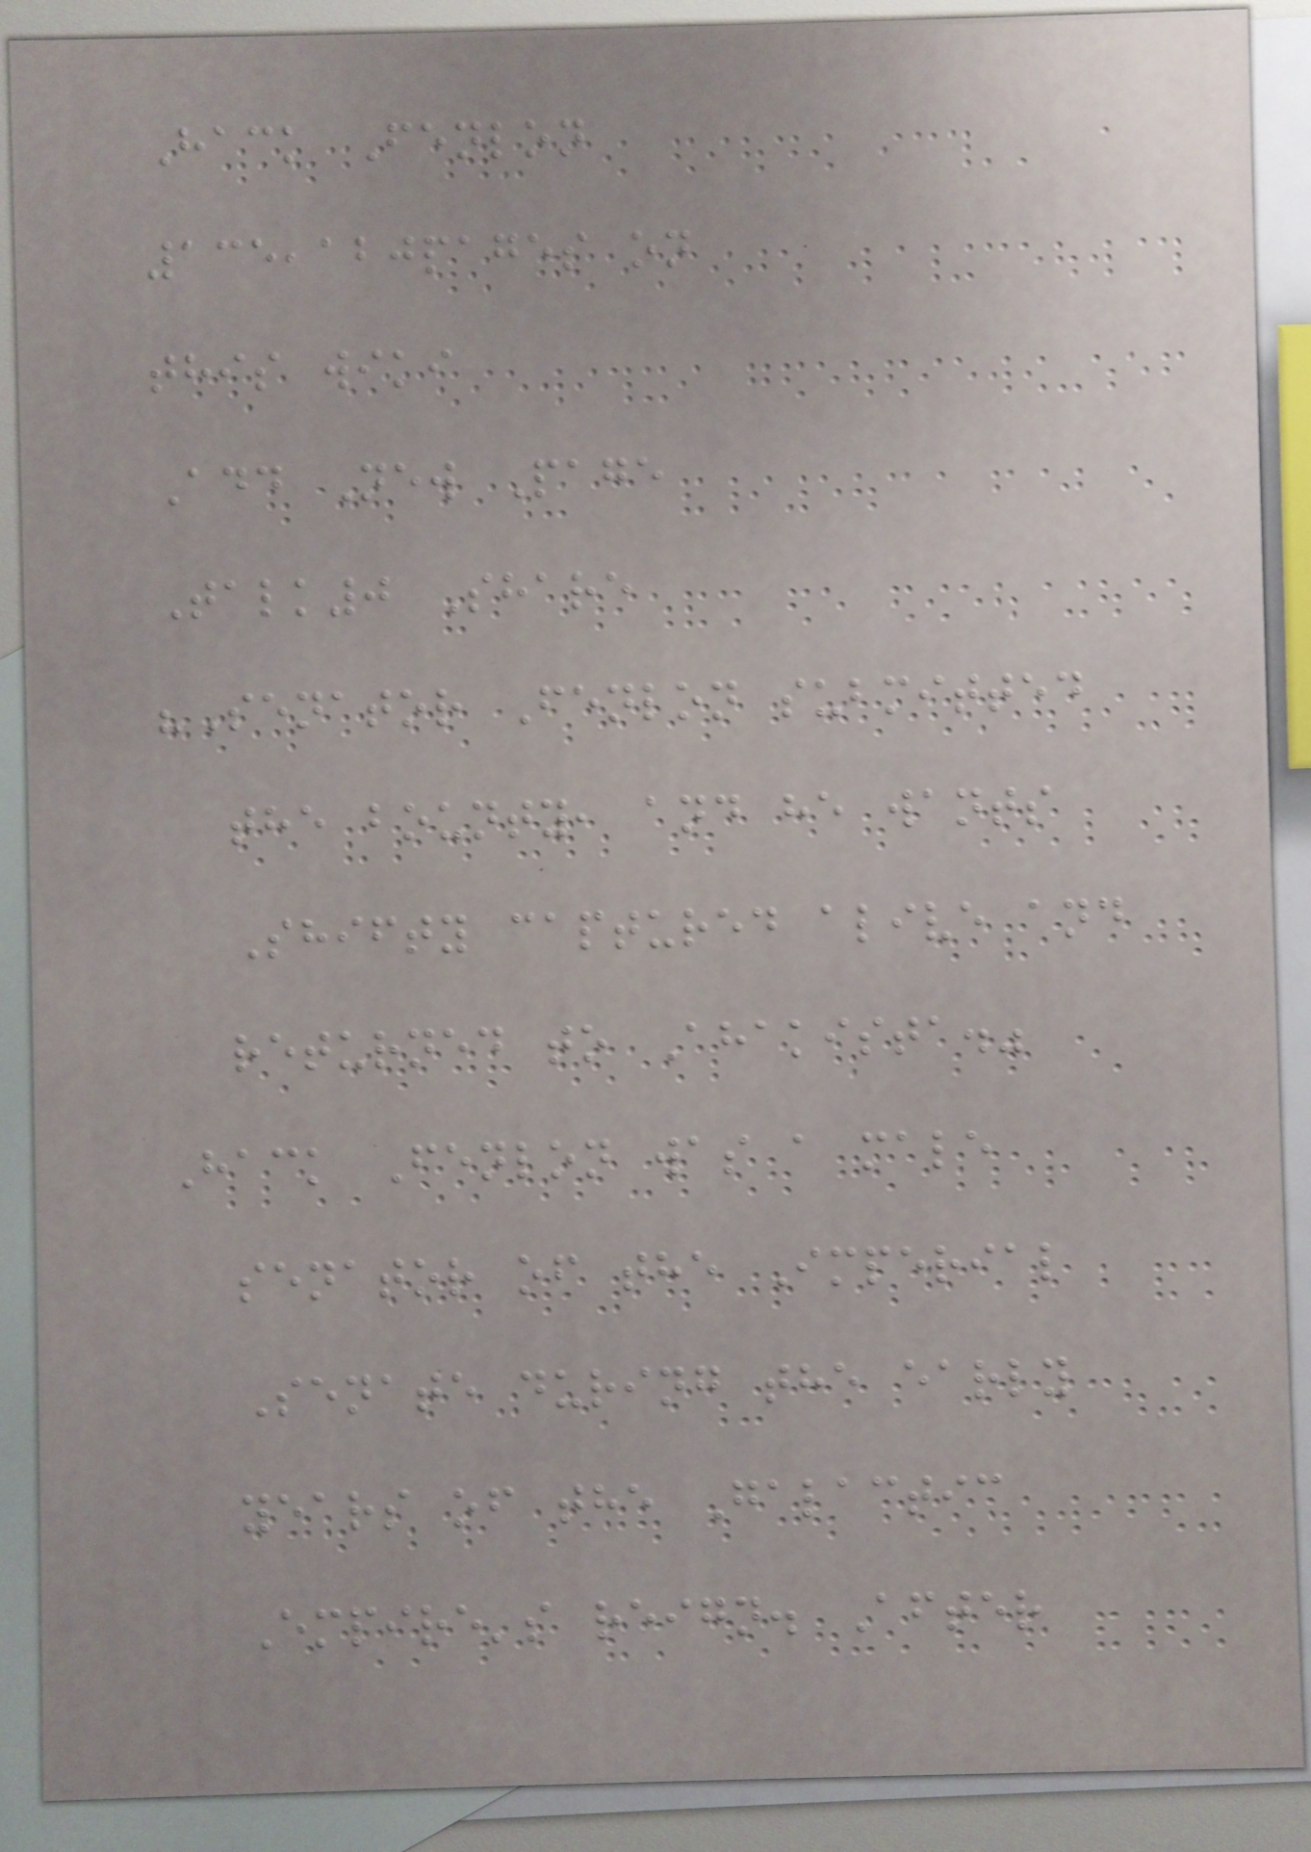Hack Fenlon
135,120pages on
this wiki
Add New Page
Talk0 Share
"Senator Fenlon submitted
the bounty, and he wants
Shifty captured alive and
returned to Ahakista."
Hack Fenlon was a male
senator of the Imperial
Senate during the early
years of the Galactic
Empire's reign. After
